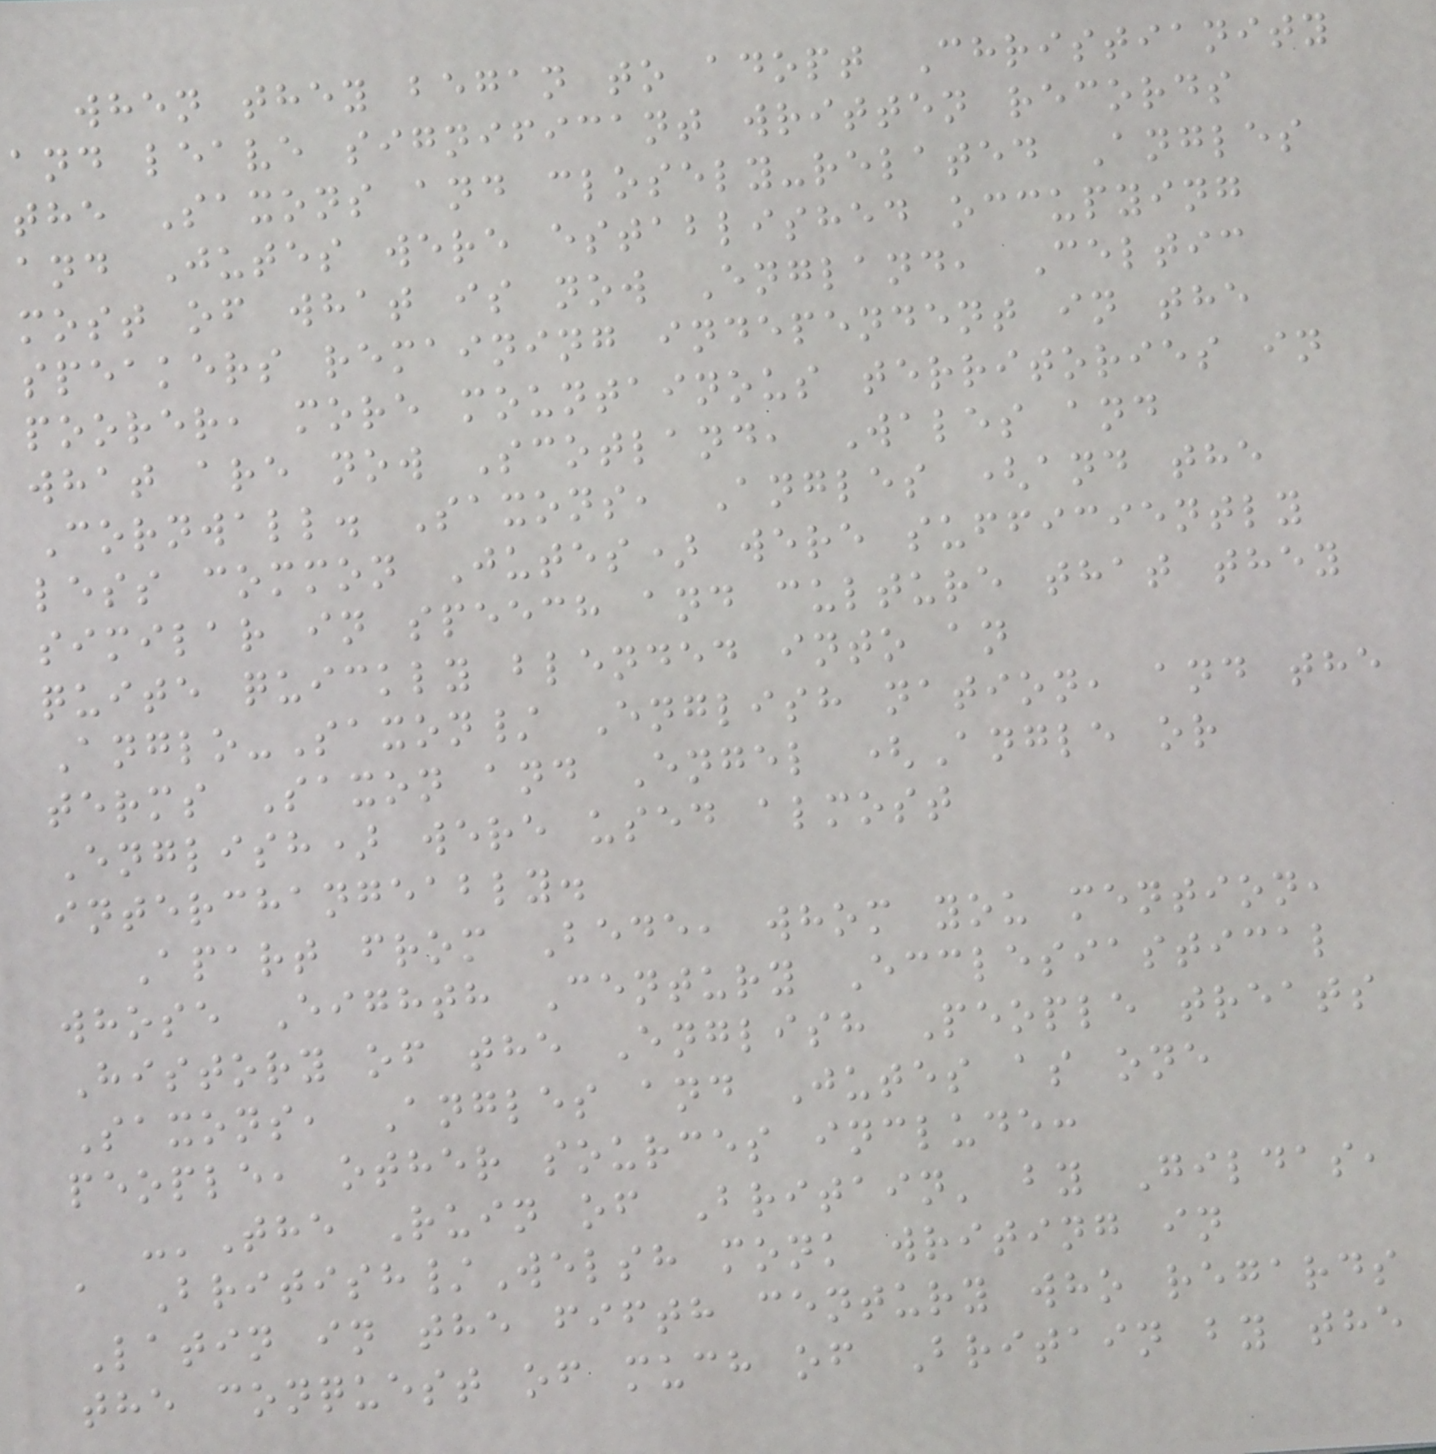when they began to adopt Christianity
and leave significant written records
the Saxons and closely-related Angles
and Jutes were established occupying
most of what is now England, Celtic
speakers remaining independent in the
poorer, more mountainous territories in
what are now Scotland, Wales and
Cornwall. Saxons, Angles (and the
less common Jutes) were sufficiently
similar in speech and culture that they
quite quickly blended into an
Anglo-Saxon/ English nation, and the
terms Saxon and Engel (Angle or
English) were used almost
interchangeably.
Apart from Bede, whom you mention,
whose Eighth Century Ecclesiastical
History of the English People treats
Saxons, Angles and Jutes as one
people, other sources include:
-'The Ruin of Britain' by Gildas,
a British/Welsh monk writing in
Latin in the fifth century who regards
the conquest of much of Britain by the
